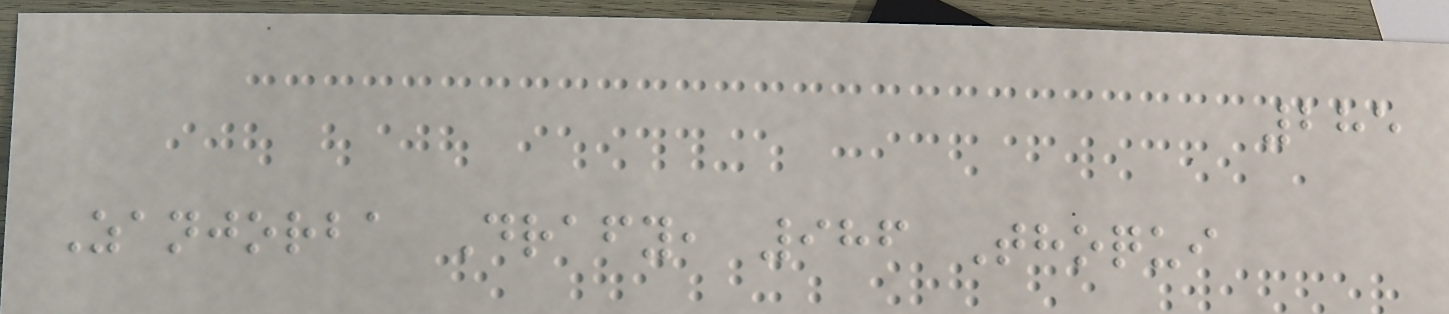285
Zanjorba Drafy, 986 Thoqui
